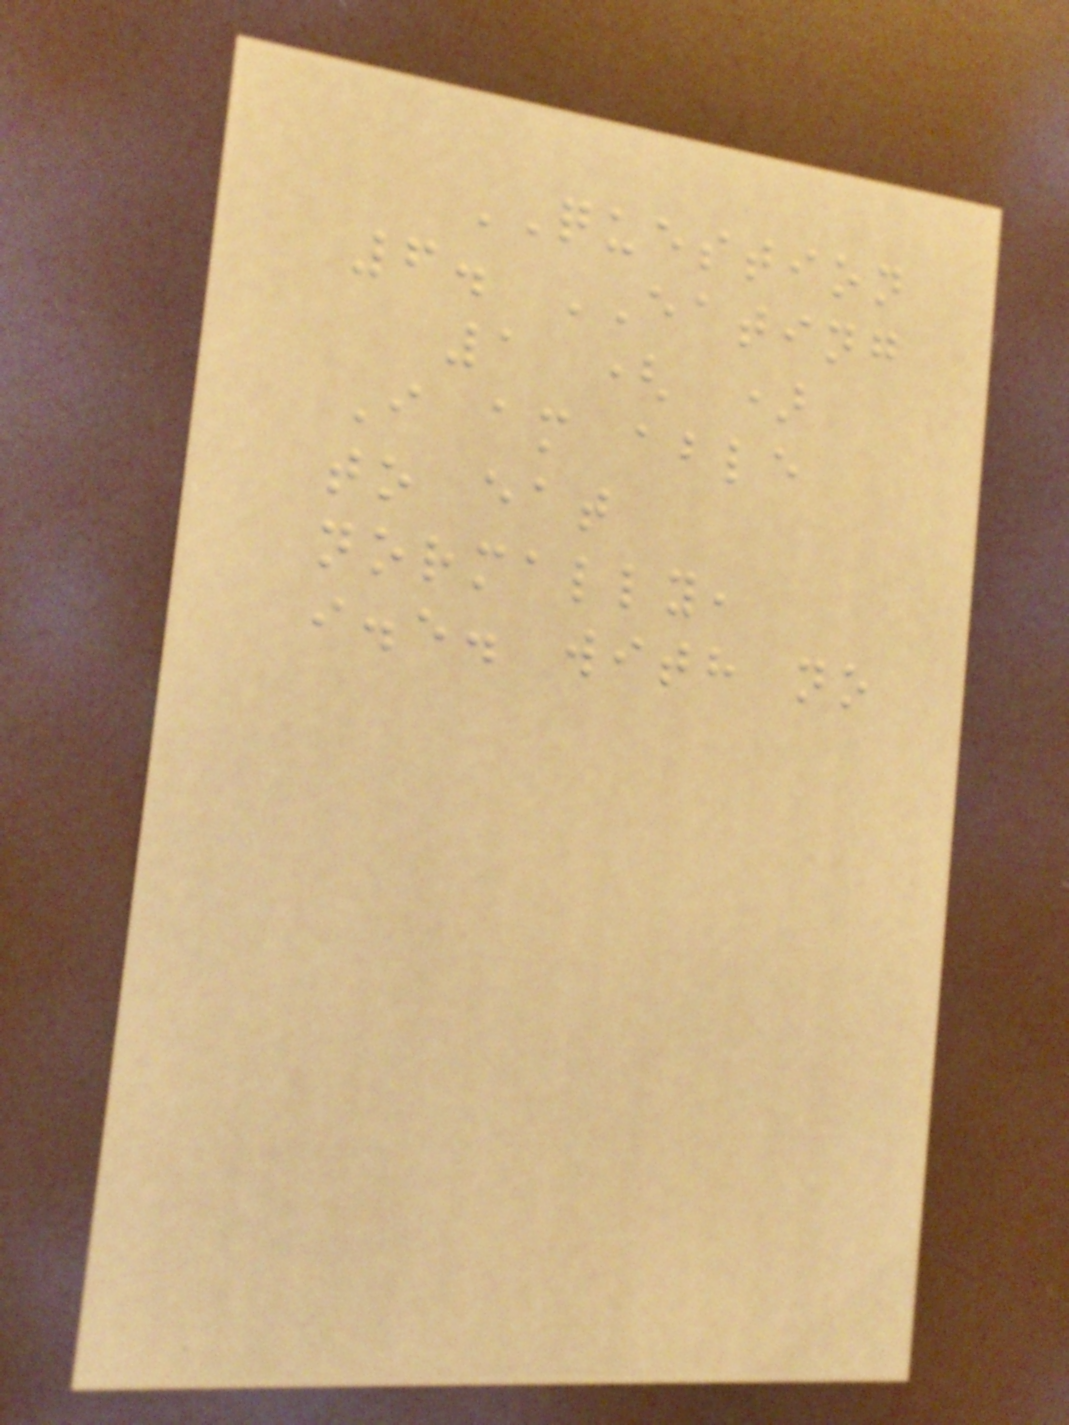QUESTION
6. EATING
1 ( )
I am able
to eat
normally,
i.e. with no
